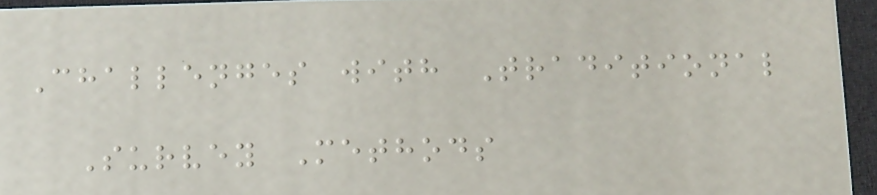Challenges with Traditional
Survey Methods
